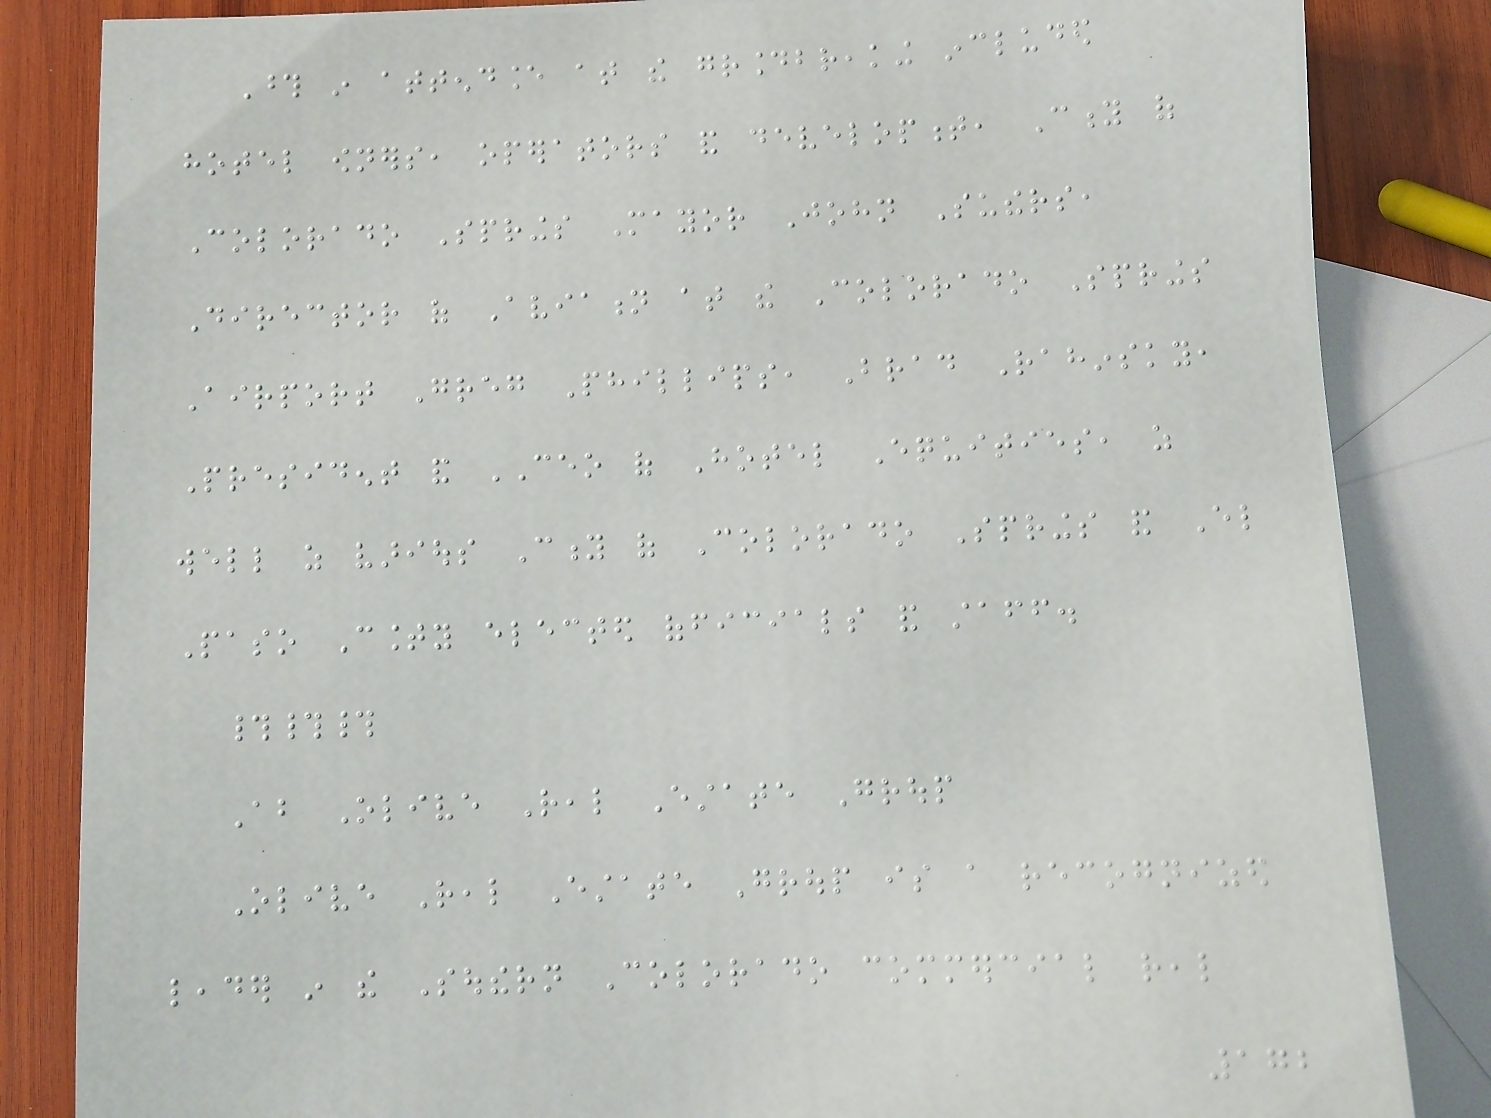Those in attendance at the groundbreaking included
hotel owners, operators and development, City of
Colorado Springs Mayor John Suthers,
Director of Aviation at the Colorado Springs
Airport Greg Phillips, Brad Rahinsky,
President and CEO of Hotel Equities, as
well as various City of Colorado Springs and El
Paso County elected officials and staff.
###
About Olive Real Estate Group
Olive Real Estate Group is a recognized
leader in the Southern Colorado commercial real
172
